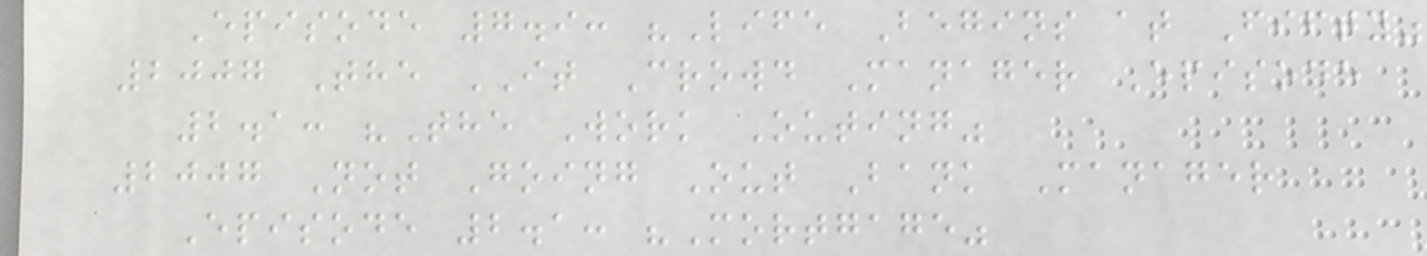Episode 7.9: "Life Begins at Fifty"
2007 The IT Crowd Manager Episode
2.1: "The Work Outing"
2007 Not Going Out Bank Manager
Episode 2.1: "Mortgage"
